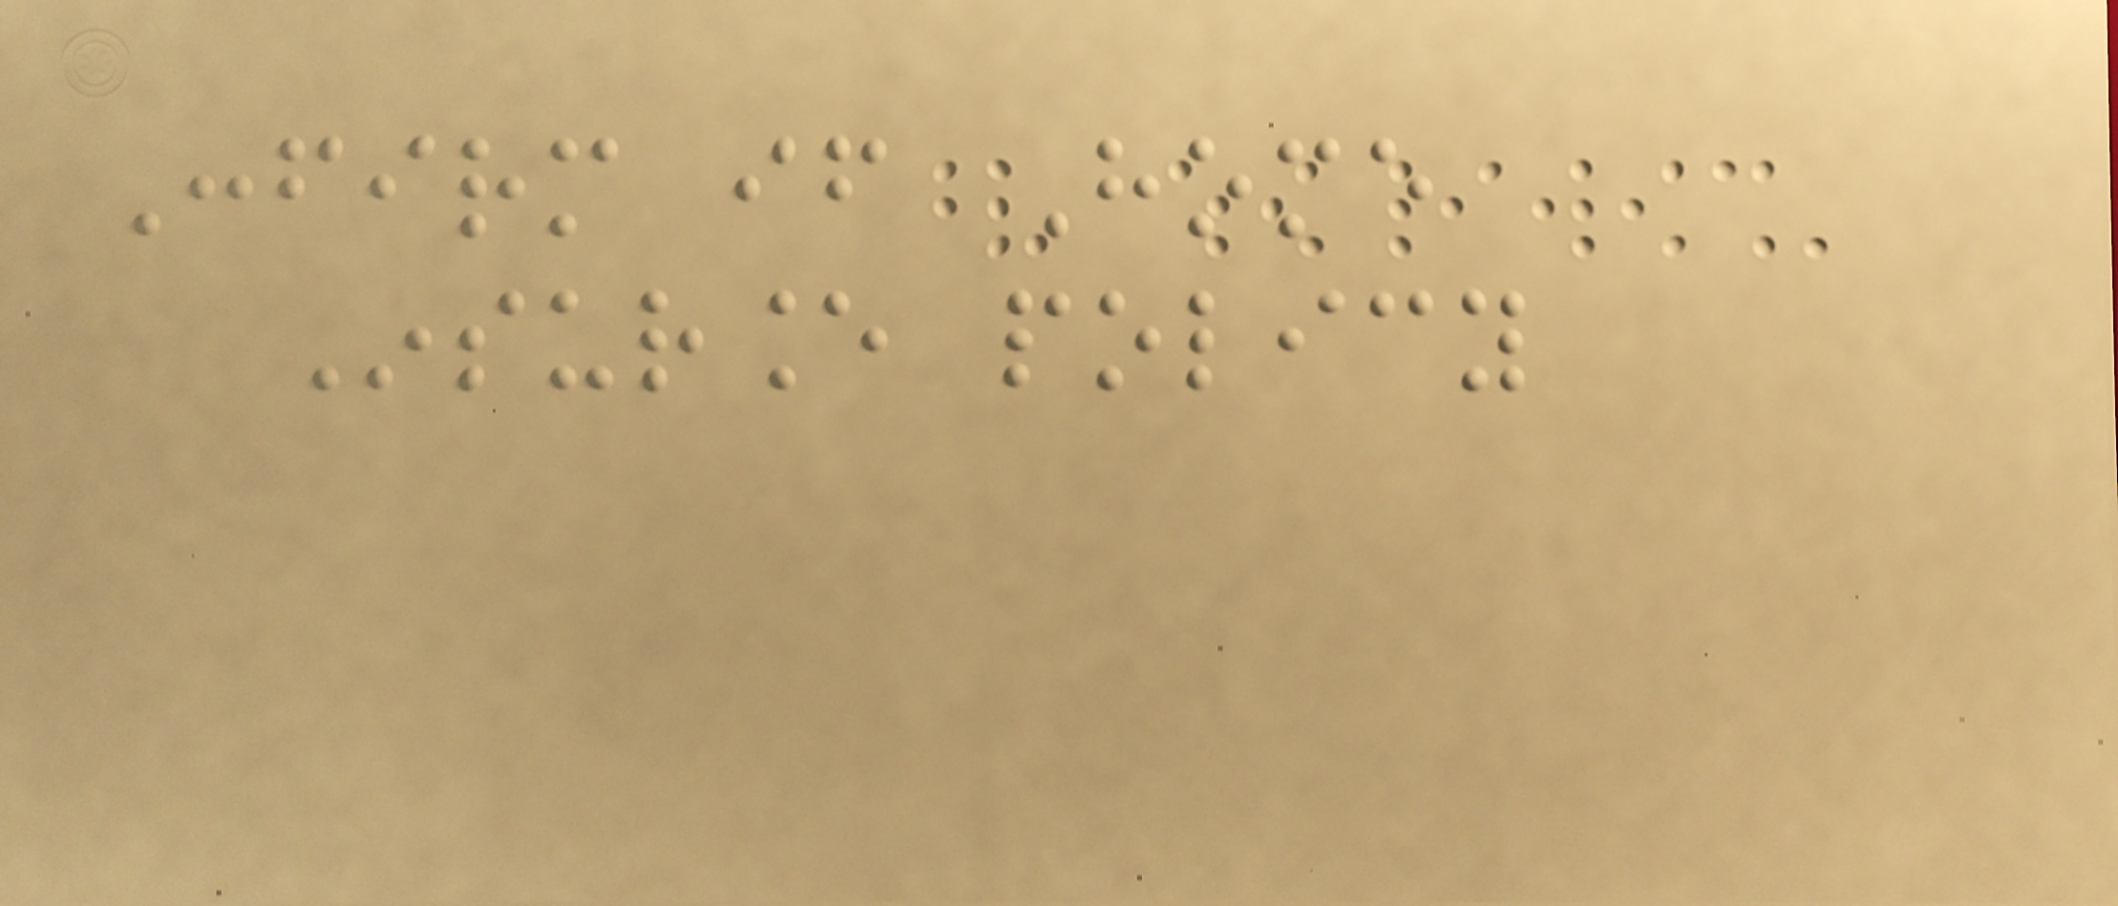Confirm if Home
Insurance policy
